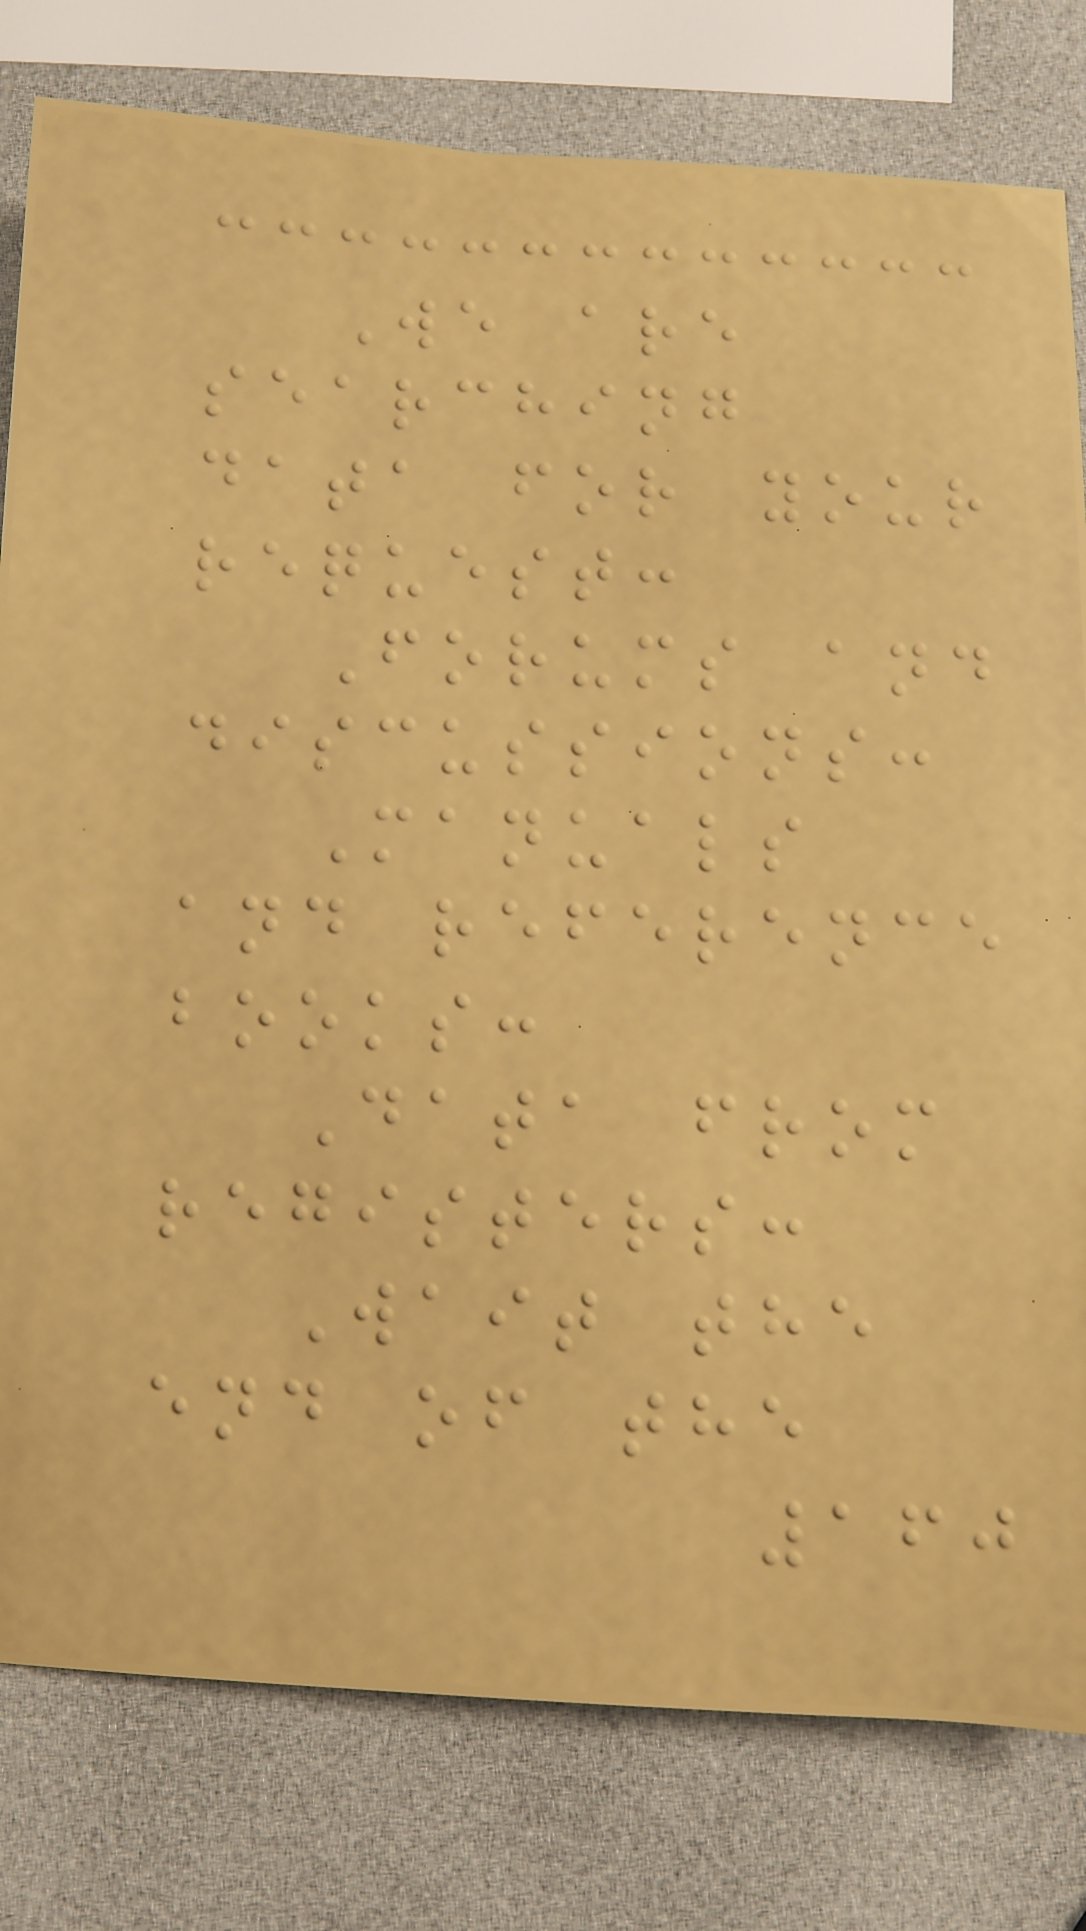We are
searching
data for your
request:
Forums and
discussions:
Manuals
and reference
books:
Data from
registers:
Wait the
end of the
160
